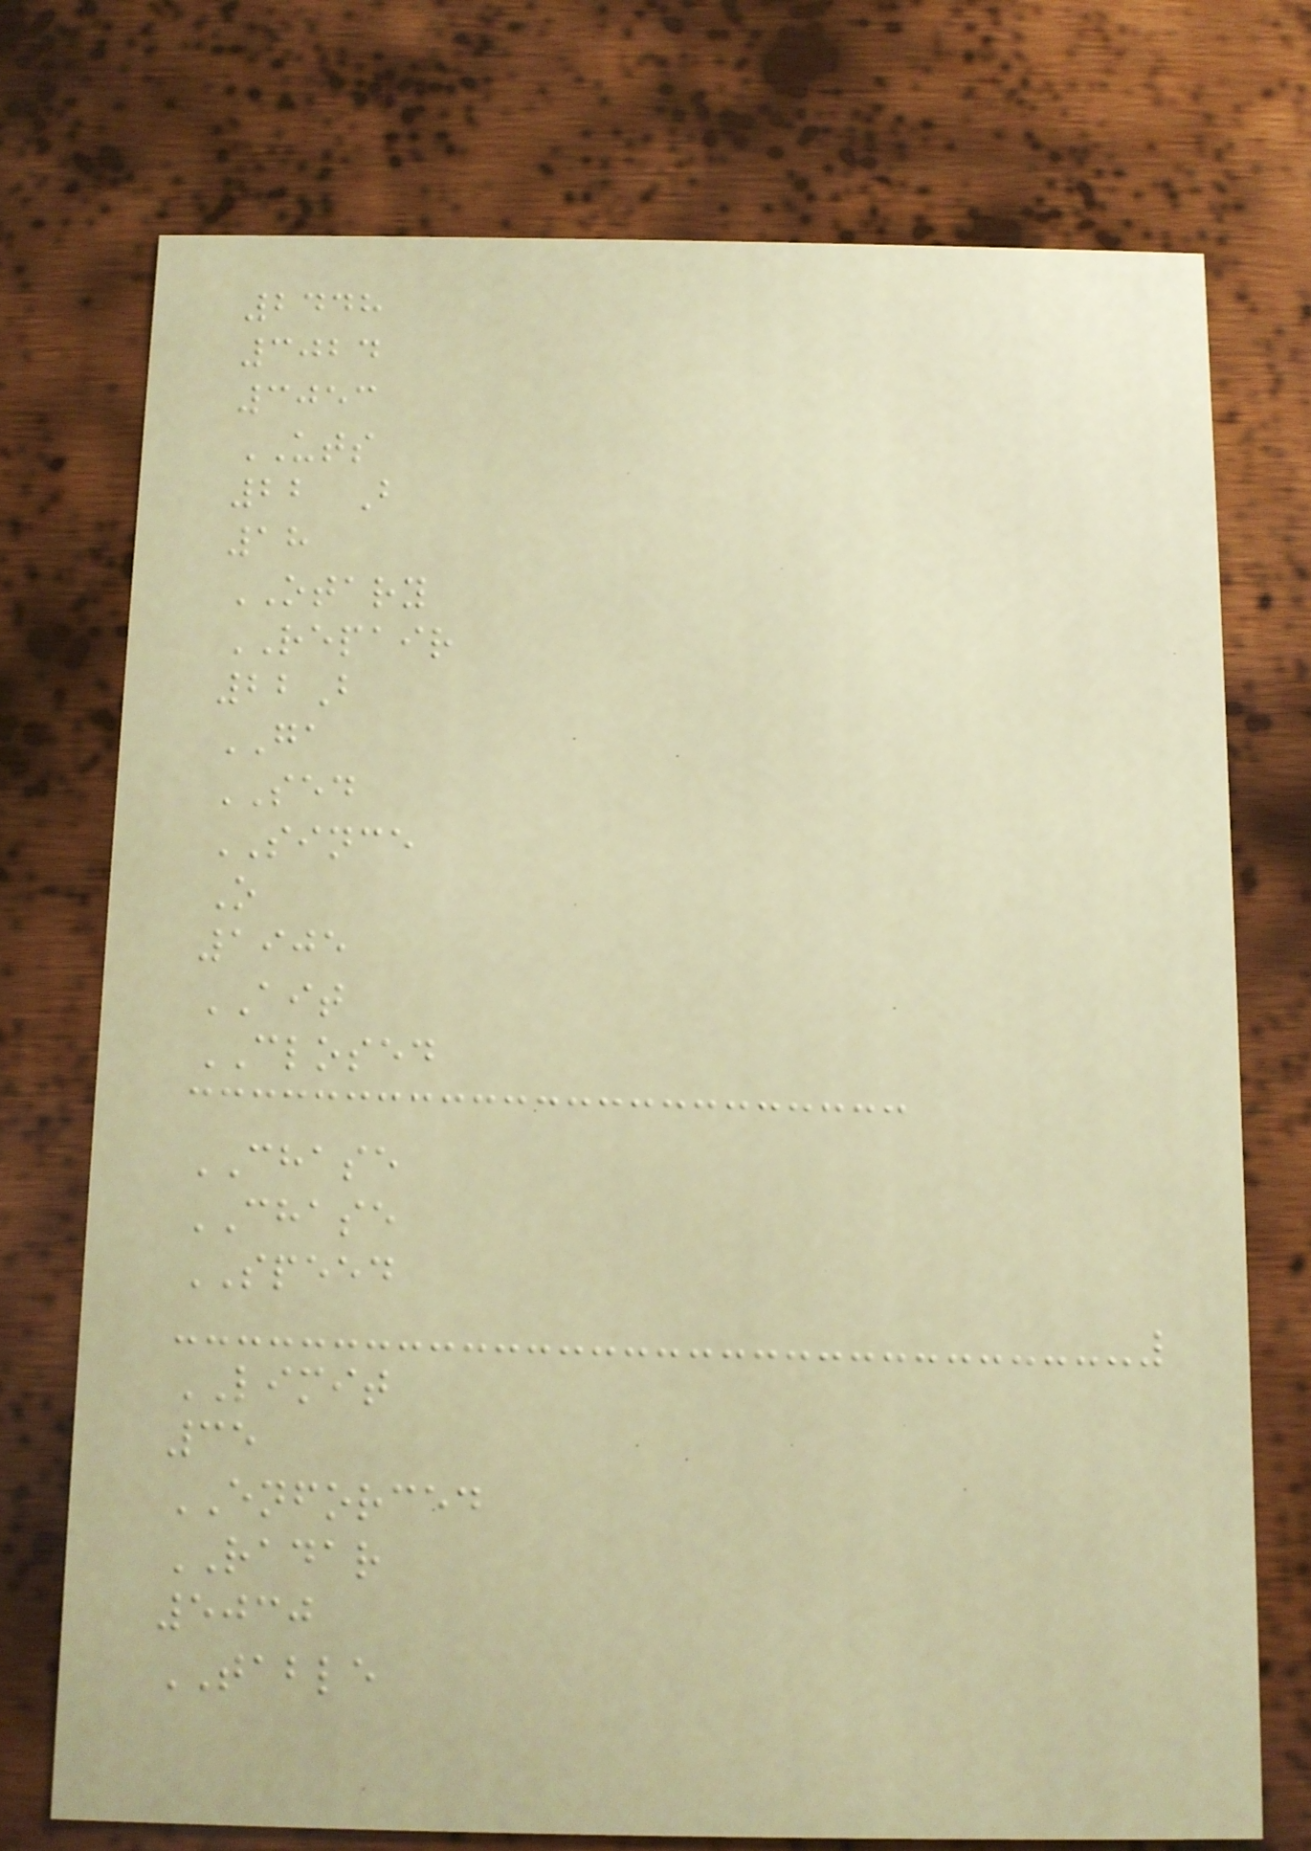2448
3024
3053
UTS
22 B
18
OTARY
REPAIR
22B
GA
SED
SINCE
O
1905
AIT
CLOSED
CHASE
CHASE
SPEED
LIMIT
35
ENFORCED
RADAR
5030
TABLE
